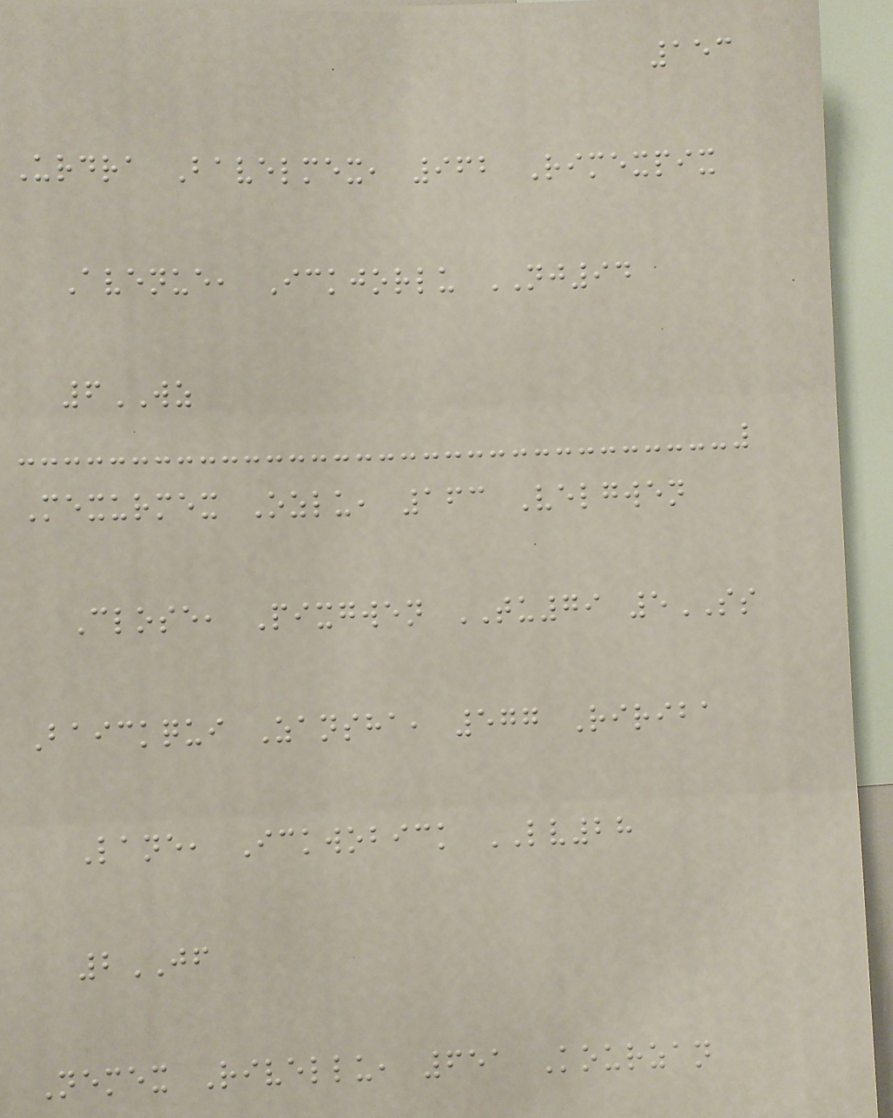153
Urdra Bavelmex, 962 Rimexpix
Avenue, Ickjorlu NJ94
6WZ
Mexurmex Ozlu, 163 Velgwen
Close, Pixgwen TU79 5SS
Baickqui Zansha, 577 Ririba
Lane, Ickwobick LV28
2JF
Nemex Rivellu, 651 Kourzan
